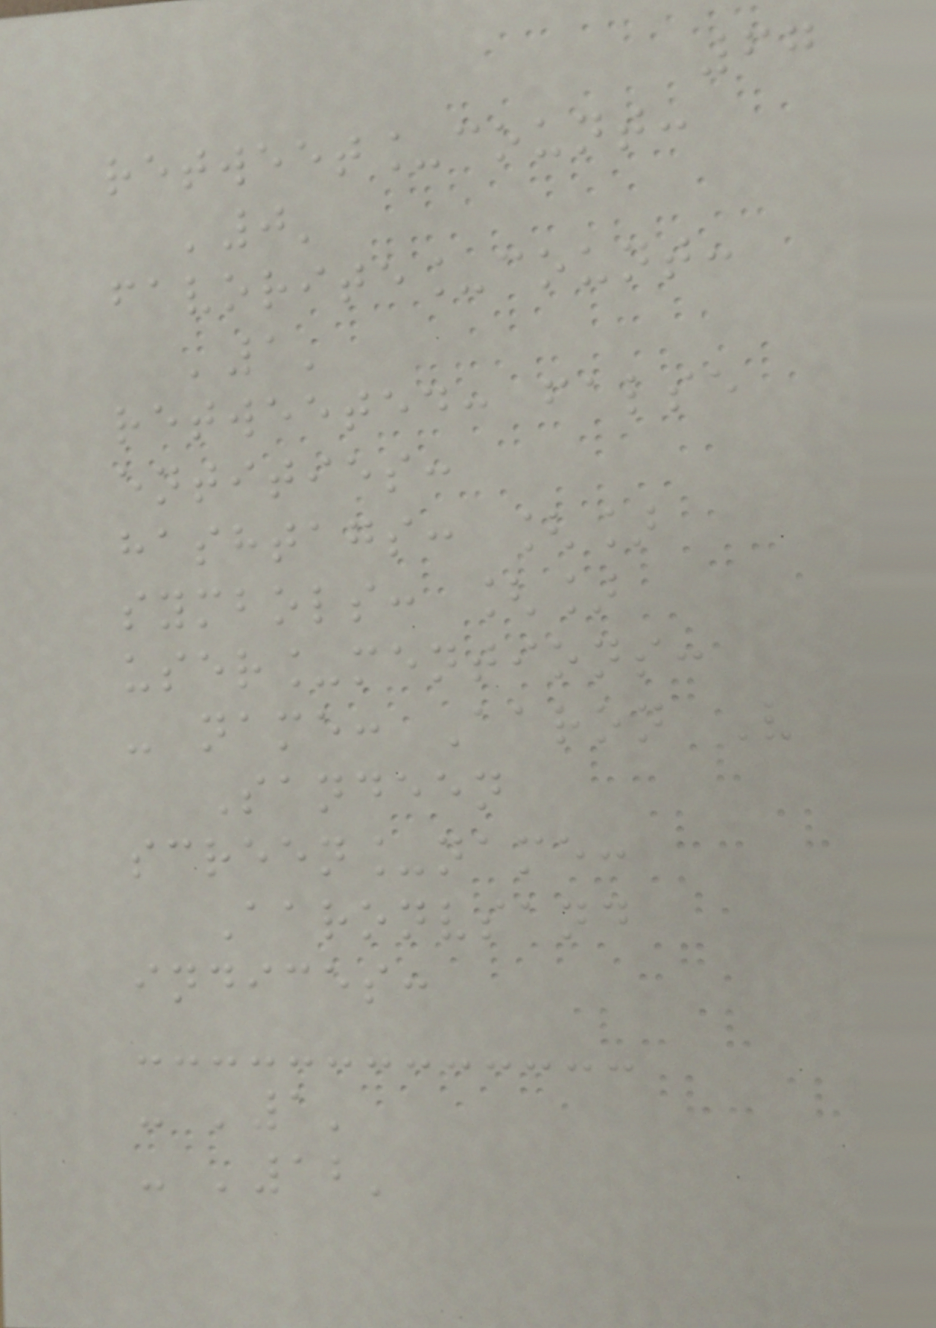67
retweet_count:
'0'
favorite_count:
'1'
retweeted: false
entities:
hashtags: []
symbols: []
user_mentions:
- name: Aaron V
Sandeen
screen_name:
Aaronvsand
indices:
- '1'
- '12'
